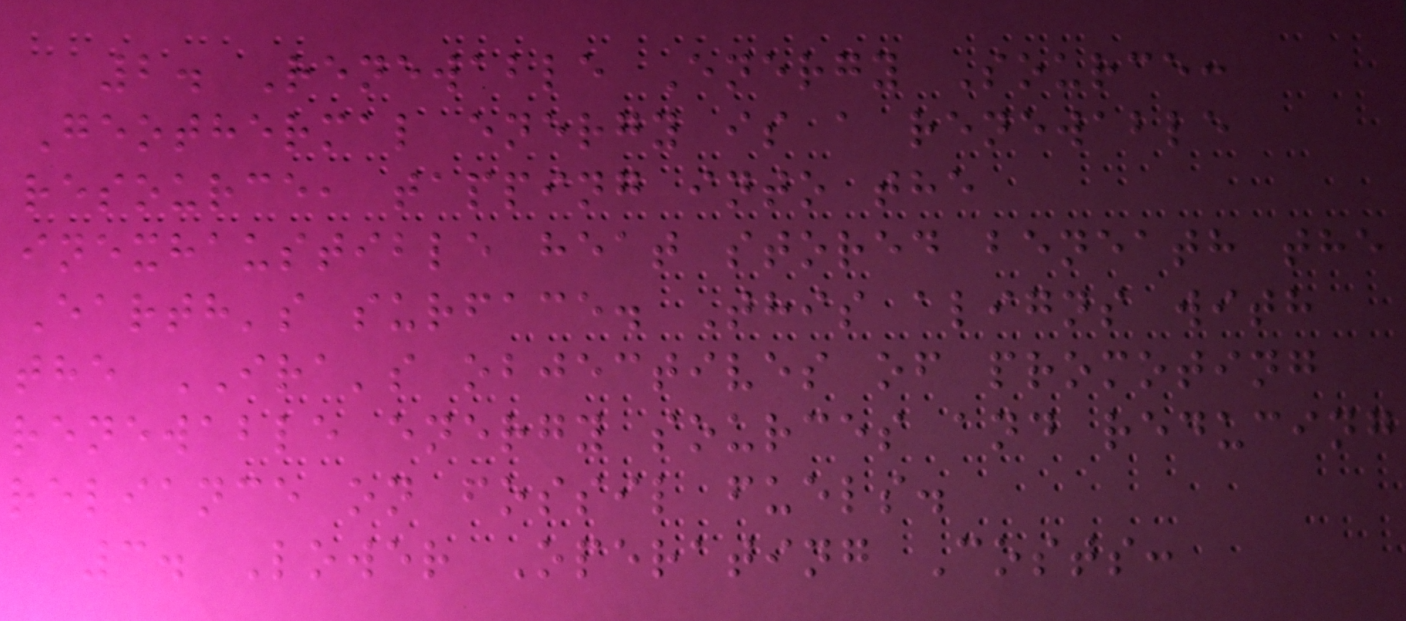2. Renewable Energy Source:
Geothermal energy is a renewable
resource, tapping into the
inexhaustible heat stored beneath the
Earth's surface. This aligns with
the IRA's objectives of promoting
renewable energy sources and reducing
reliance on fossil fuels.
3. Lower Operating Costs:
